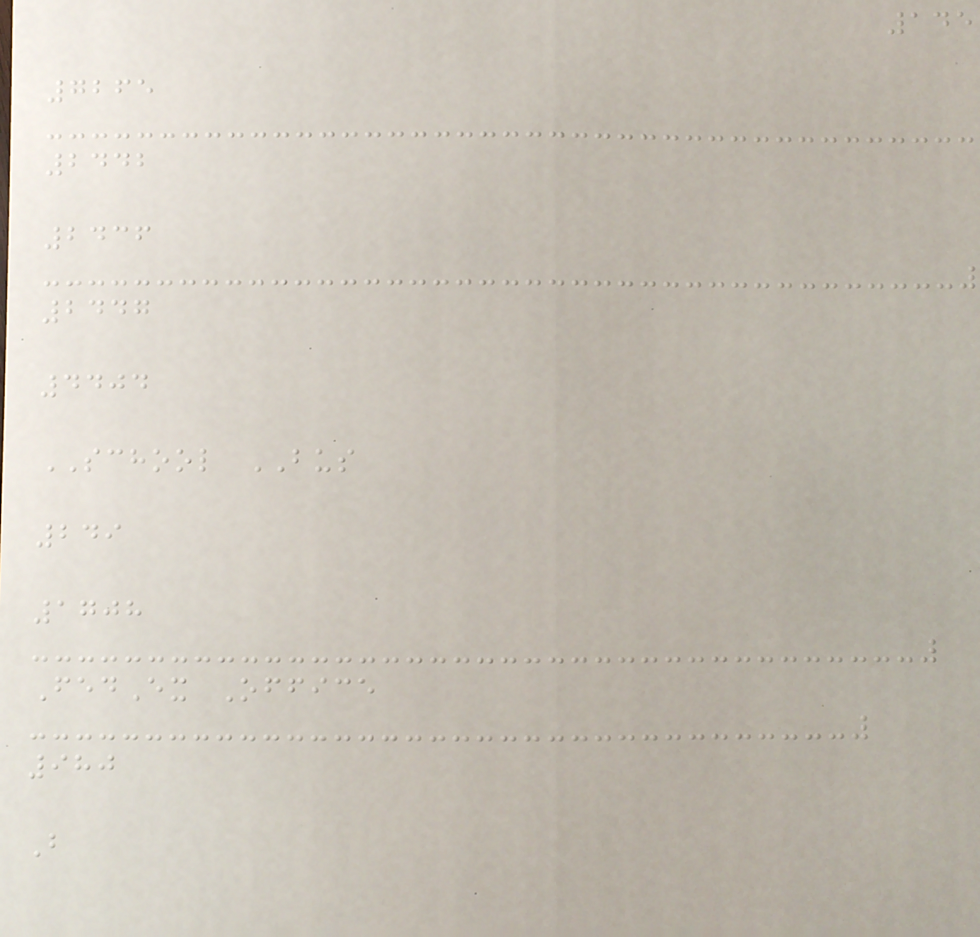145
7265
2442
2436
2447
4404
SCHOOL BUS
249
1708
FedEx Office
980
B
